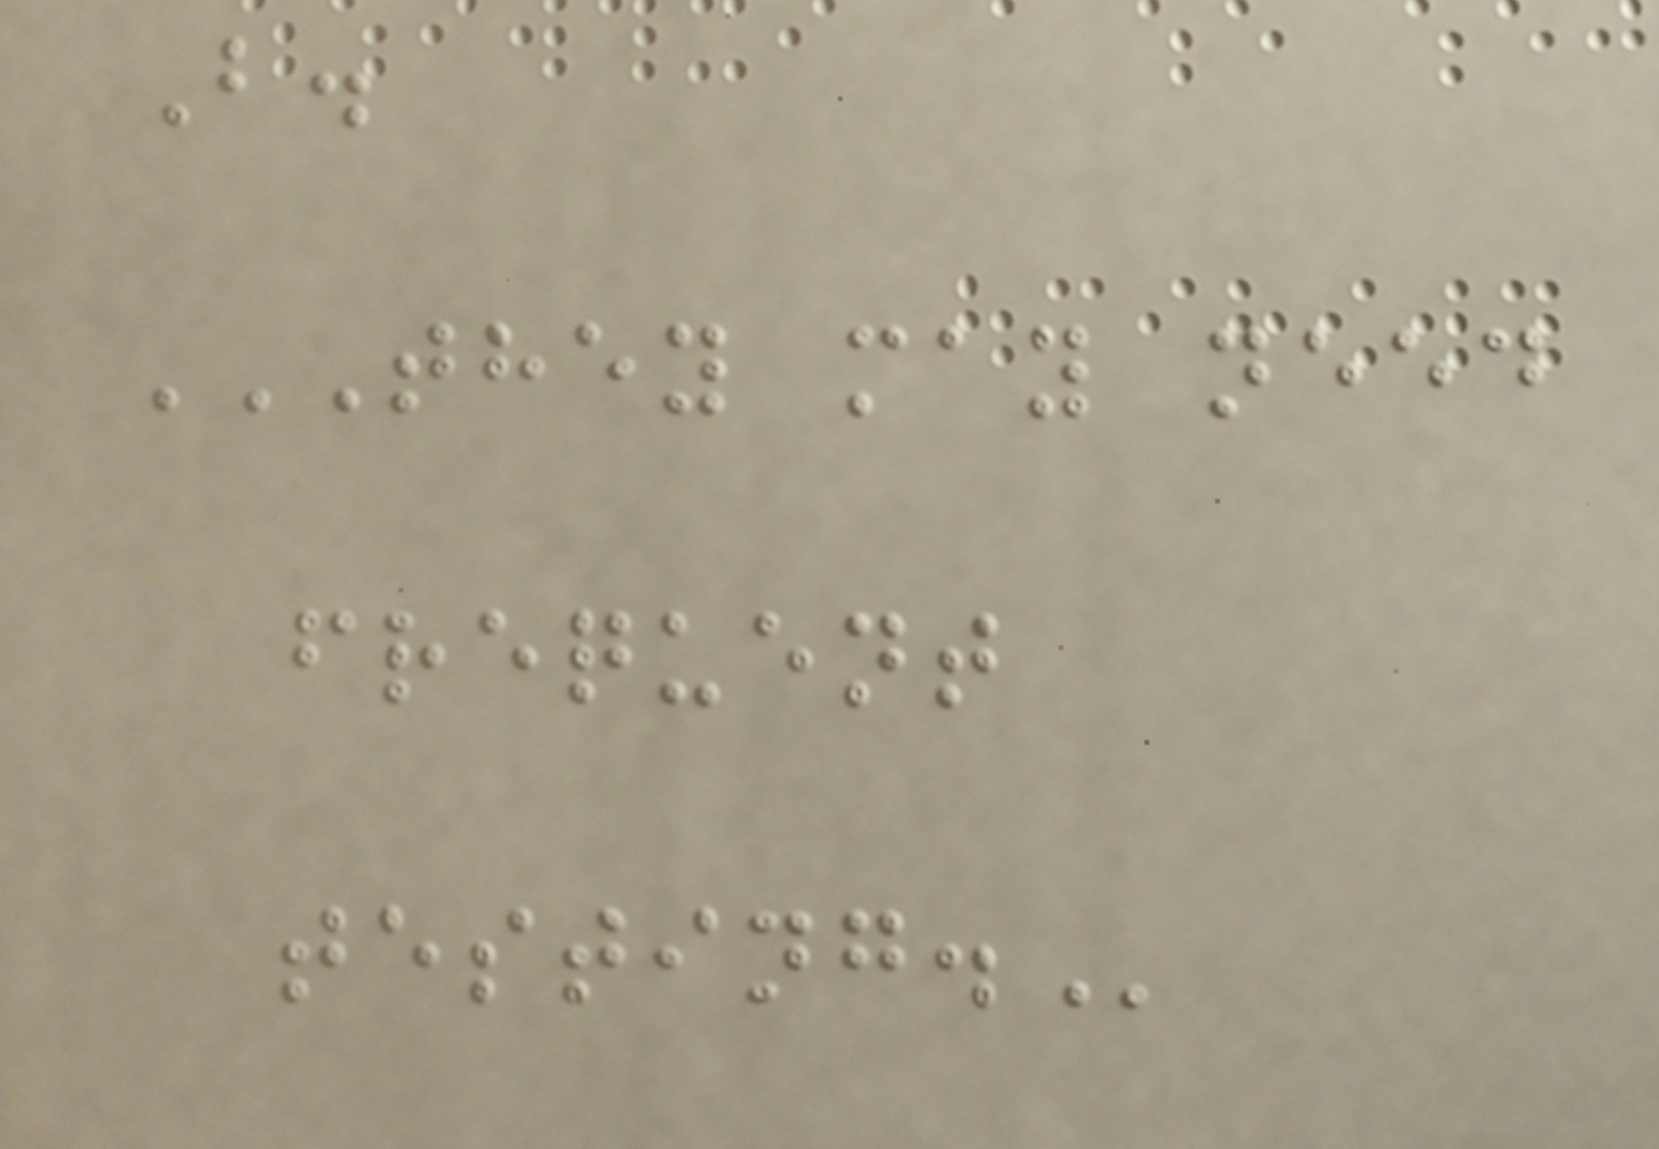B.
THEY MAY NEED
FREQUENT
TESTING.
